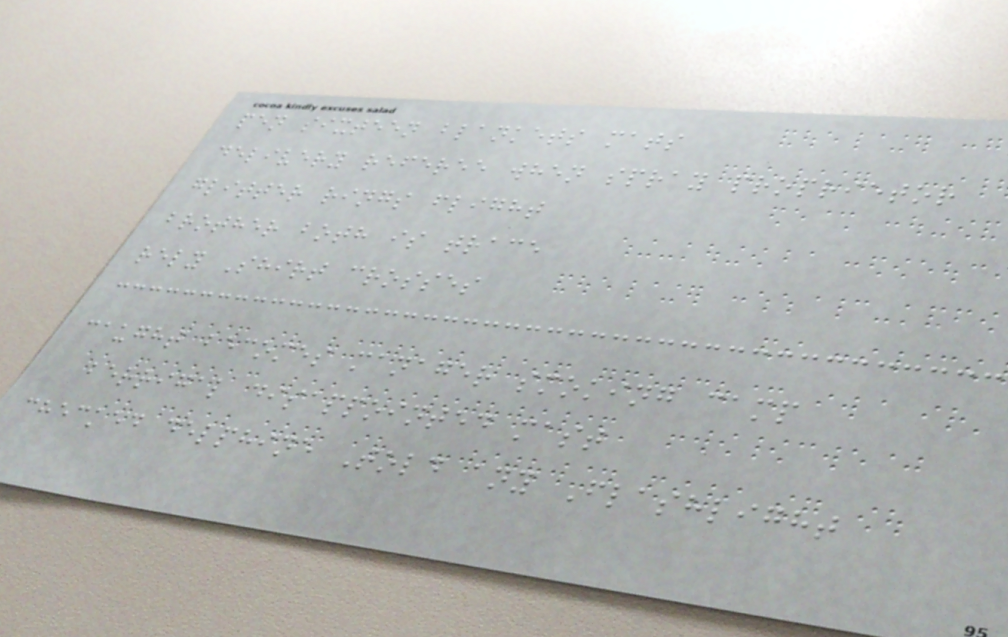pen sixteen blankets mats
delivery referee when spray proprietor
glitter rings flight
brother both is trace
rely Shirt crosses
caught becomes manager smoking camp
berrigal disappointed mast
checked delphine Told any Flashlight
